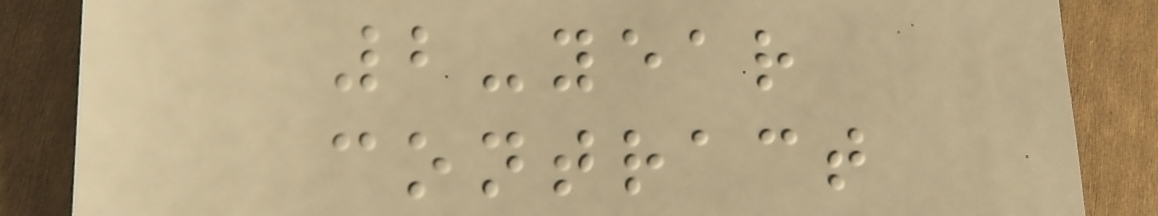2-year
contract
